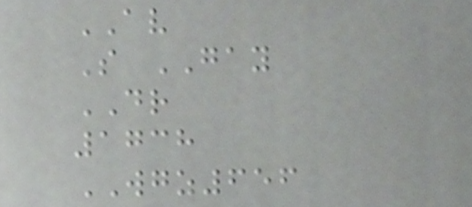AV
S GAY
DR
1738
WGZ656
